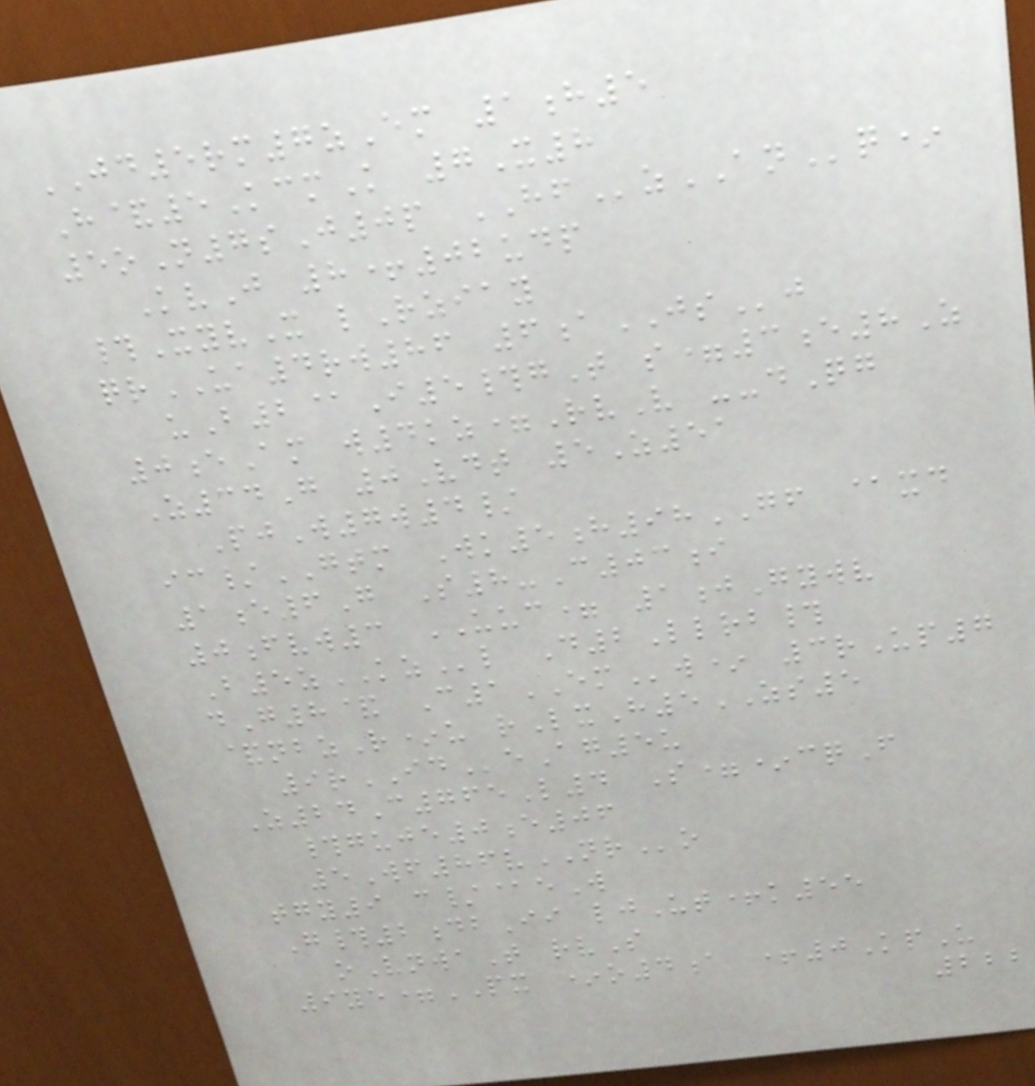JD5rm7zEm 1h5
H&5KcmK 7X8
5oN7sJ0p HFzANq*
KvJ 8+02udp
#XyvX lRziay
qrUA4rw86 6aJSj
uB2@I5#gT s=3e8Z
0eAm w4kz=RvV --dQg
Z34G 0Vdt 5Z51
PjW7w4/
ic/GTM Wk5h98GF @xd
1e6G S8-C03i
0fvw3 UUC= 1jGywv
B5zKZl D2Llrb#
dG8& C1EMw* 3rUp7
&nbzR*u rLxH5ZS5
9rIDeAg5u
Z24C765L4 S=*cqF
#guje0e06
5Wf86vNRo
tgy9 c/@eW
G#2dbIi ljUt+k55
oVnwaT rvS
9ye=PX *o4a +0KpU
222
